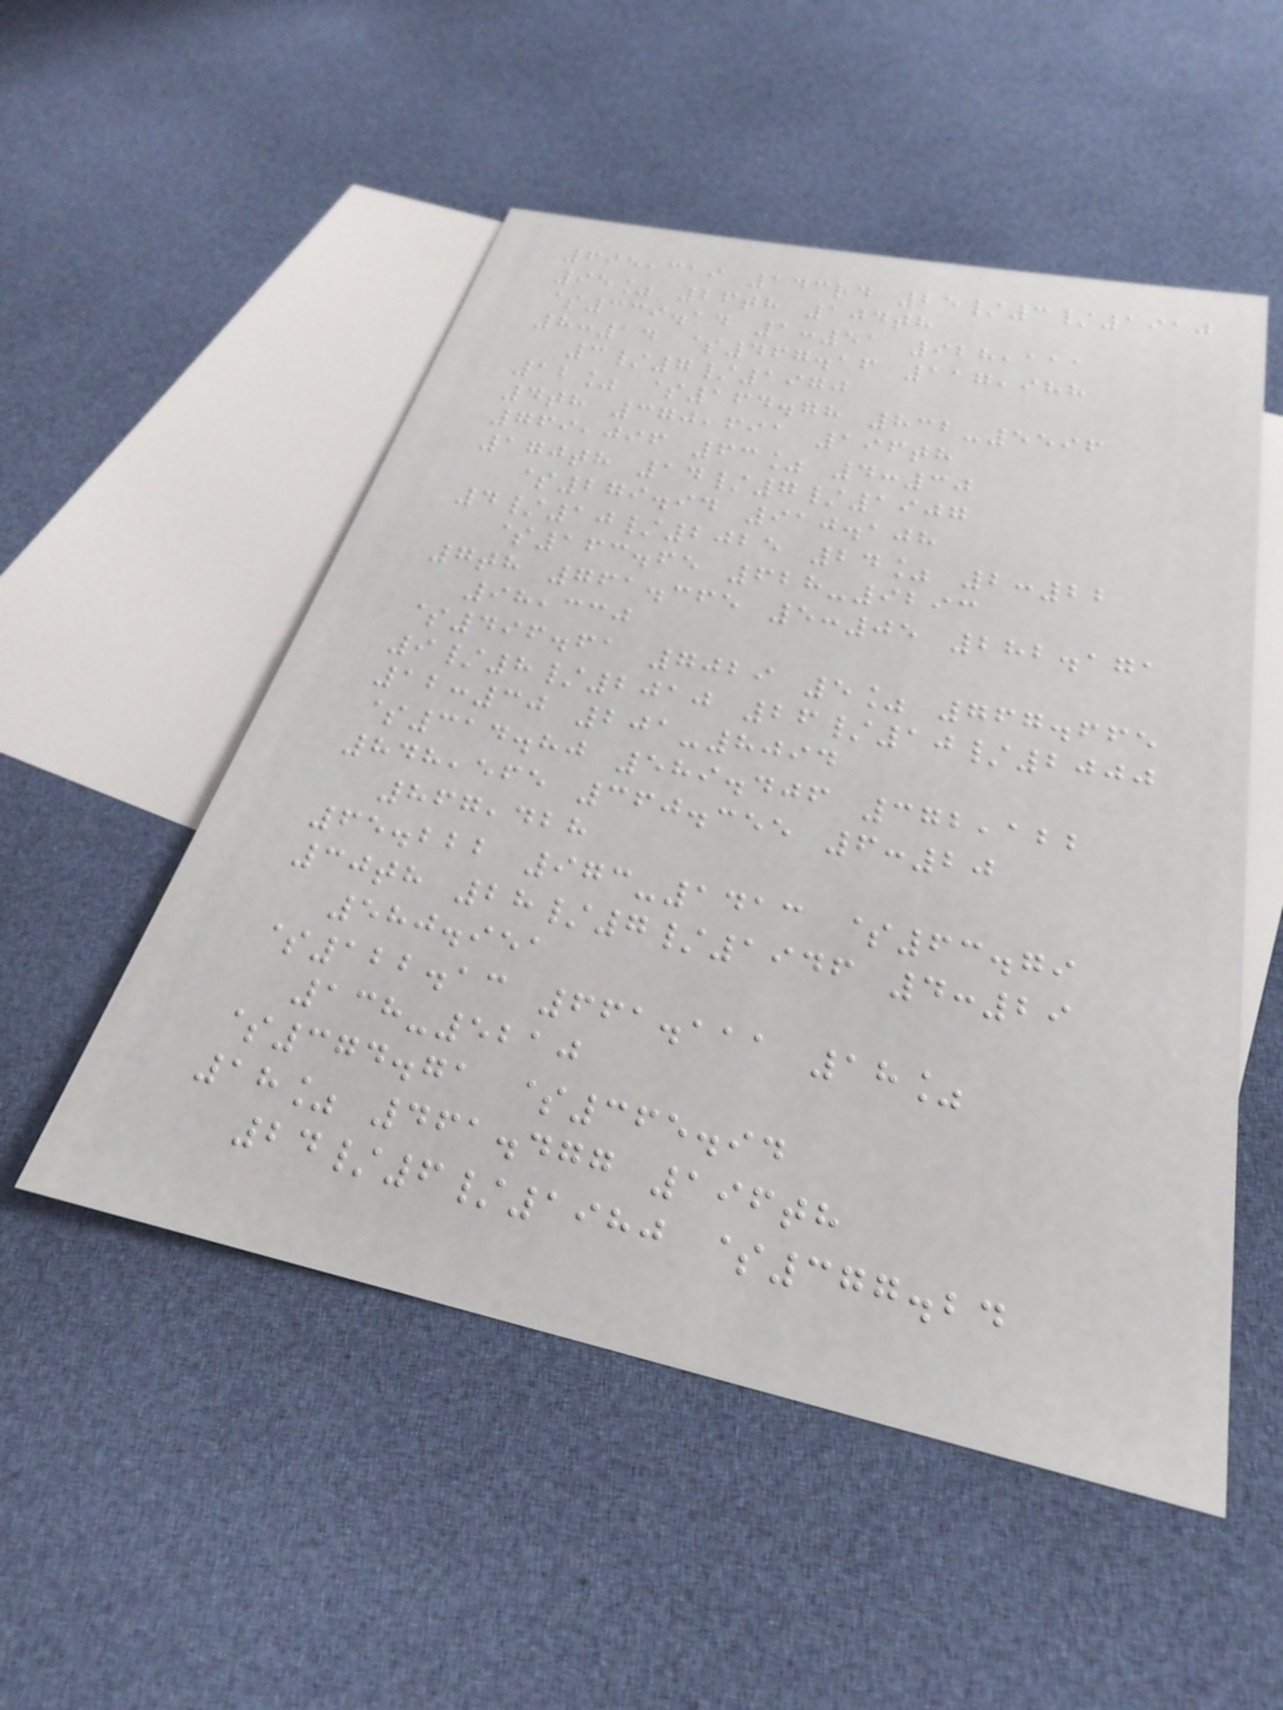695,319 143rd 25/3/1910
95% 26th 104th
$339.14 1:51 928,111
8:14 $467.16 117,988
3/7/1970
12% $164.78 832-5596
4th 370,691 196th
769,096 63% 4:30
170th 14/7/1907
$279.94 910.108
4/10/2025 24% 2:22
$163.65 628-9293
7th 761.365 5:05 282.171
98,330
$496.61 7029 5% 767.665
9/8/2010 26/10/2000
12:30 201-8094
$314.80 589.406 372,122
848,565 360.355 6:20
867,428
65.222 973-1413 $63.79
30th 28/7/1946 4:29
580.951
$122.13 661.111 18%
138-5210
$374.71 $365.94
18% 461.477 196th
24/6/1980 $377.24
